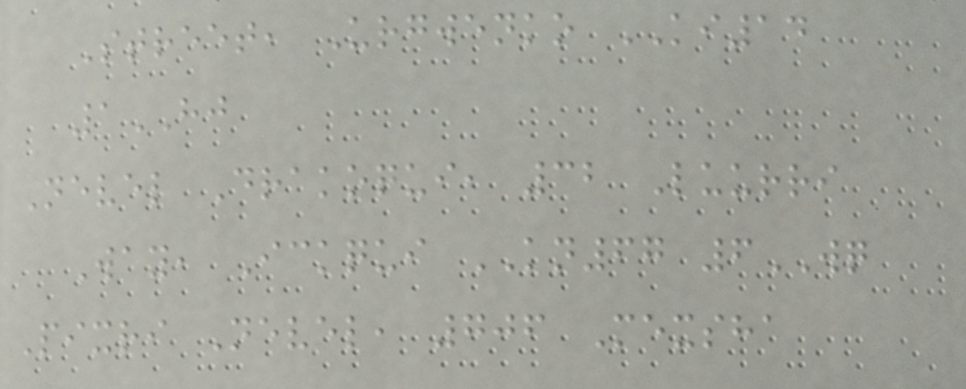Street, Urgwenko KI14
1HJ
Nevel Drakoqui, 32 Luurri
Way, Ickqui KN67 6WQ
Pixri Nevel, 706 Mexsha
